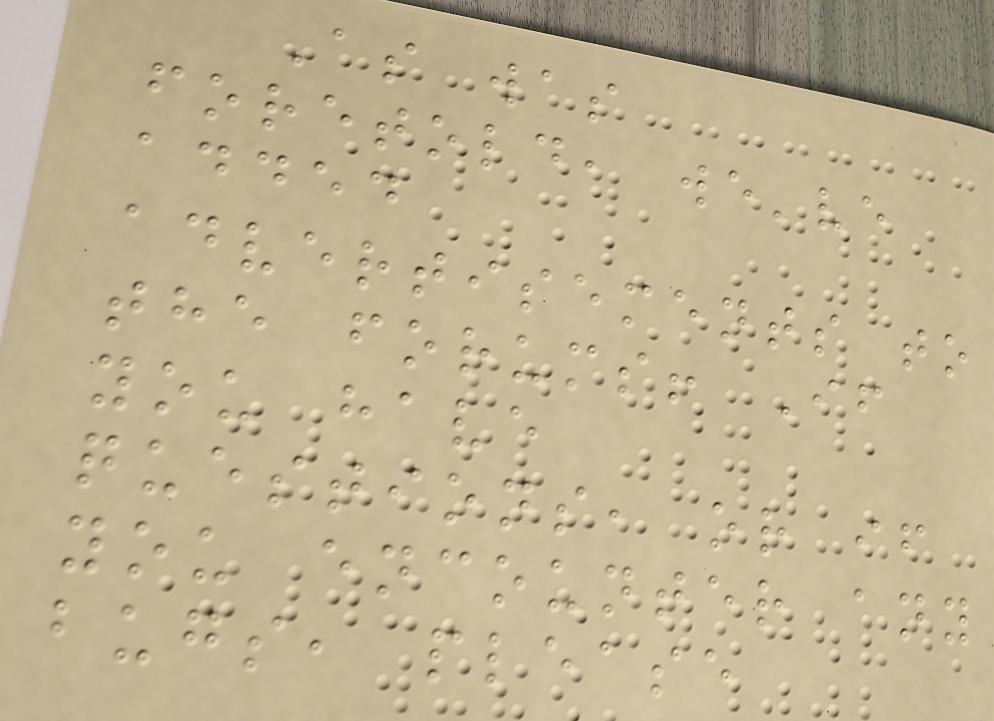As was
foretold, we've
added
advertisements to
the forums! If
you have
questions, or if
you encounter any
bugs, please
